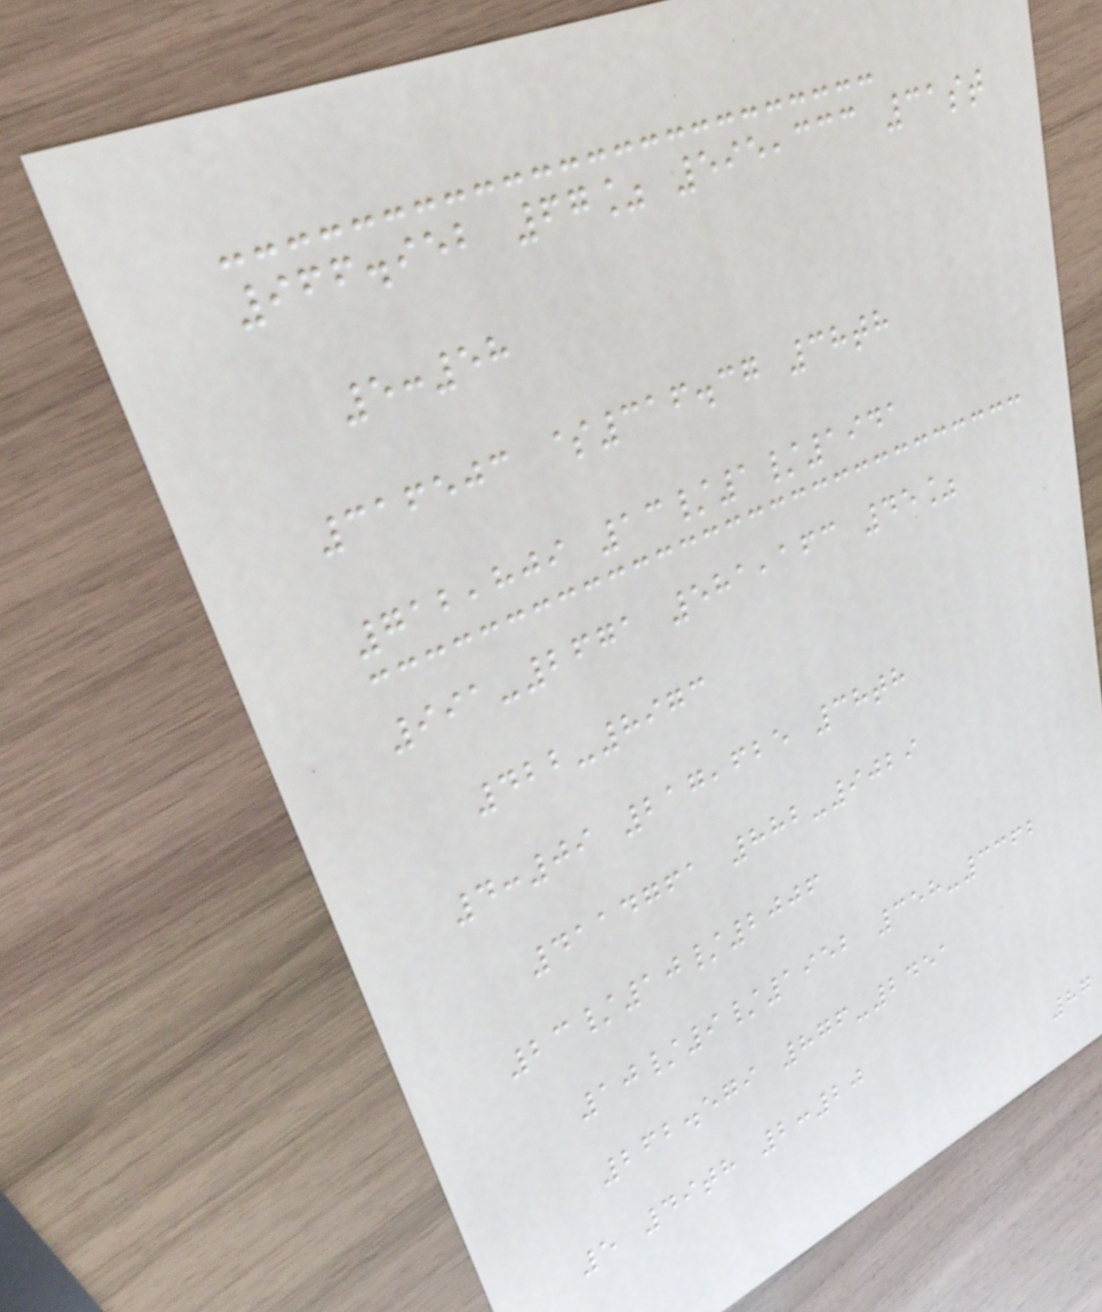966.952 67% 595,333 31st
5:58
316503 $316.37 38th
712,809 13/1/1941
991-2671 581,163 45%
422-8973
4:09 217,625 38th
4114761 882-9029
23/10/2006
10/9/1952 358-3362
262.579 876-2451
5 49th 2:20
87
